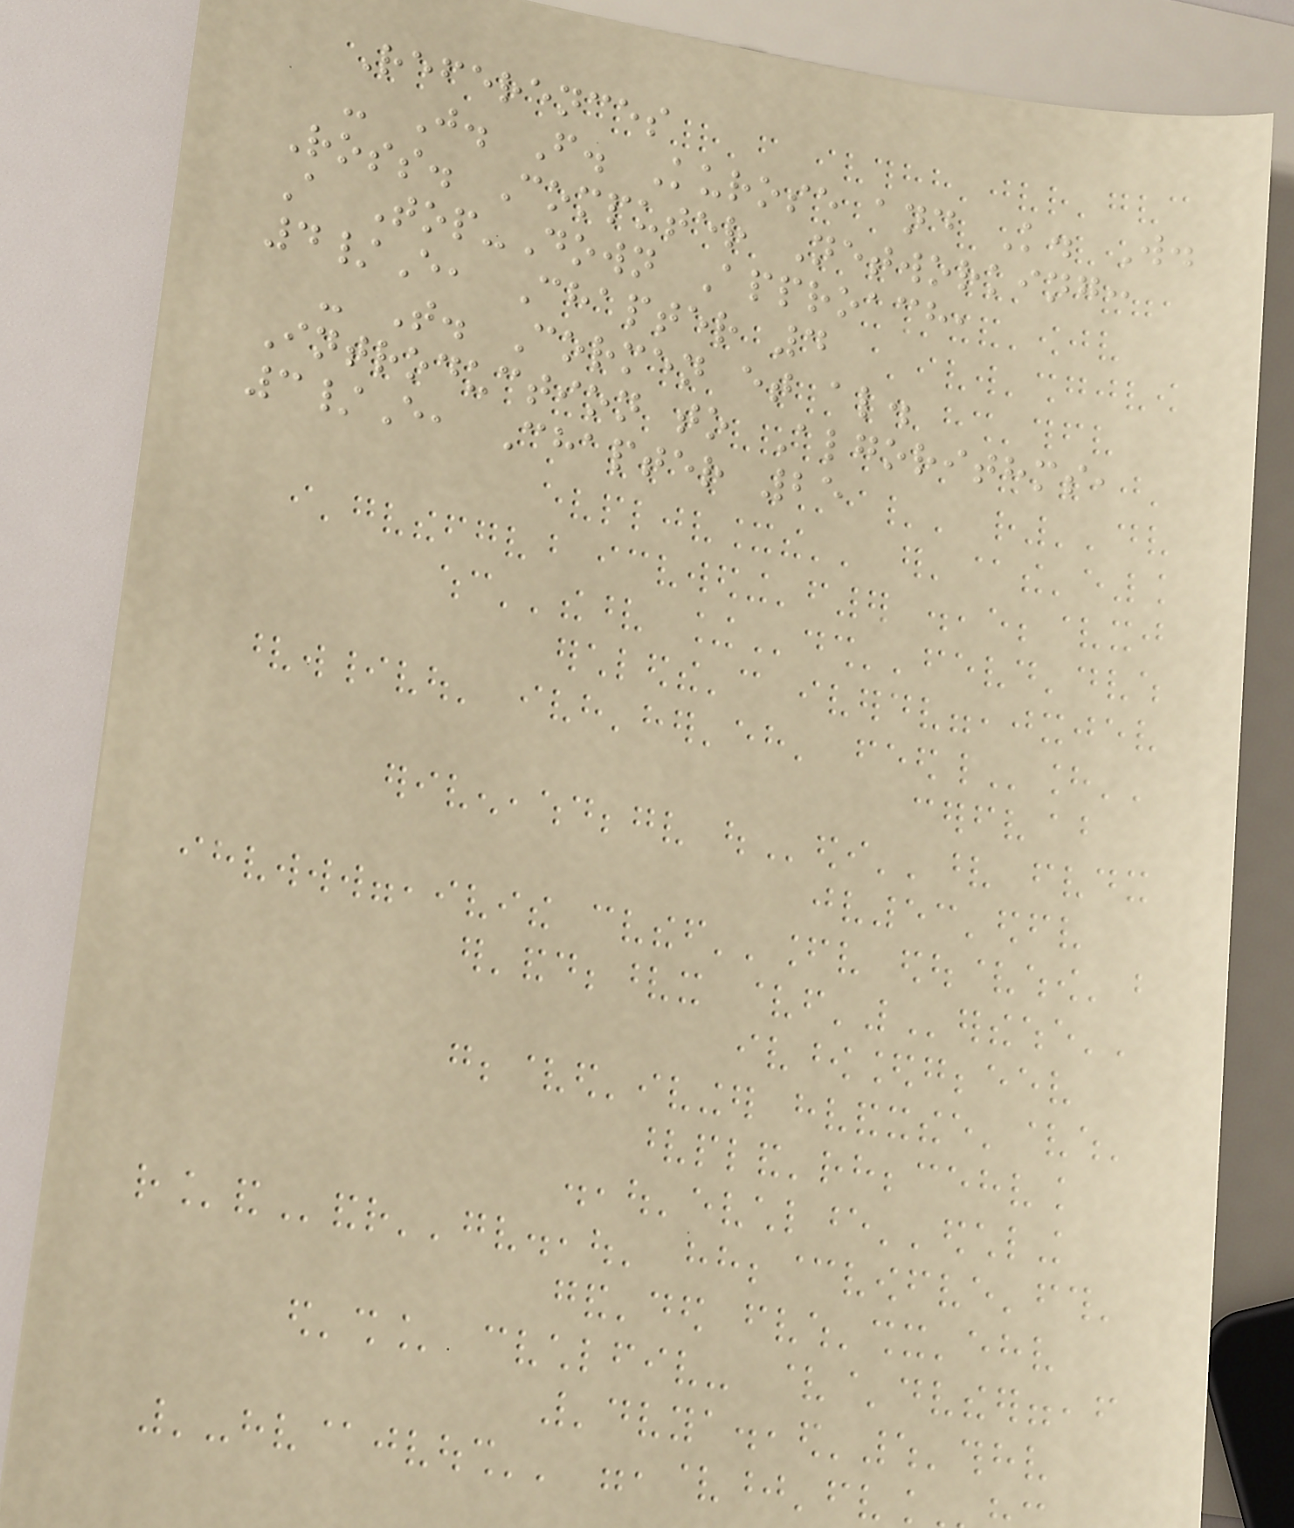References
- J. F. Kurose and K. W.
Ross. Computer Networking:
A Top-Down Approach,
4/E, Chapter 4
- T. Cormen et al.
Introduction to Algorithms,
3/E, Chapter 25
